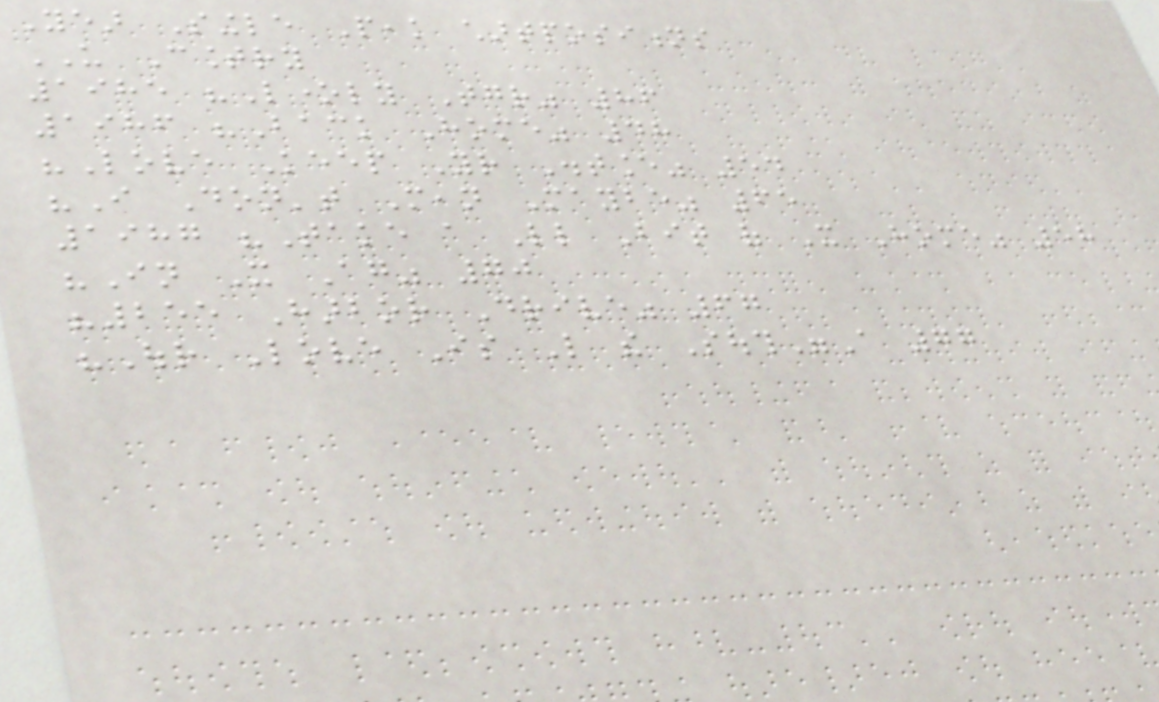Year Single Peak chartpositions
US Country
1985 "Lonely Together" 86
1986 "Back Home" 48
"Love Keep Your Distance" 54
"I Don't Mean Maybe" 65
1987 "Take a Little Bit of It Home" 58
"In It Again" 70
"255 Harbor Drive" 67
"Our Love Is Like the South"A 77
